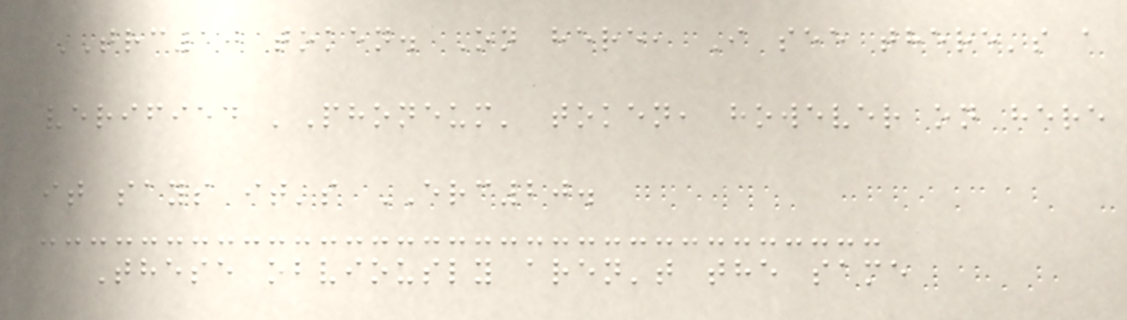TRC10 token. On here, I see there's a
verified 'Phoneum' token, however on here
it says it's ERC20.
These obviously aren't the same
